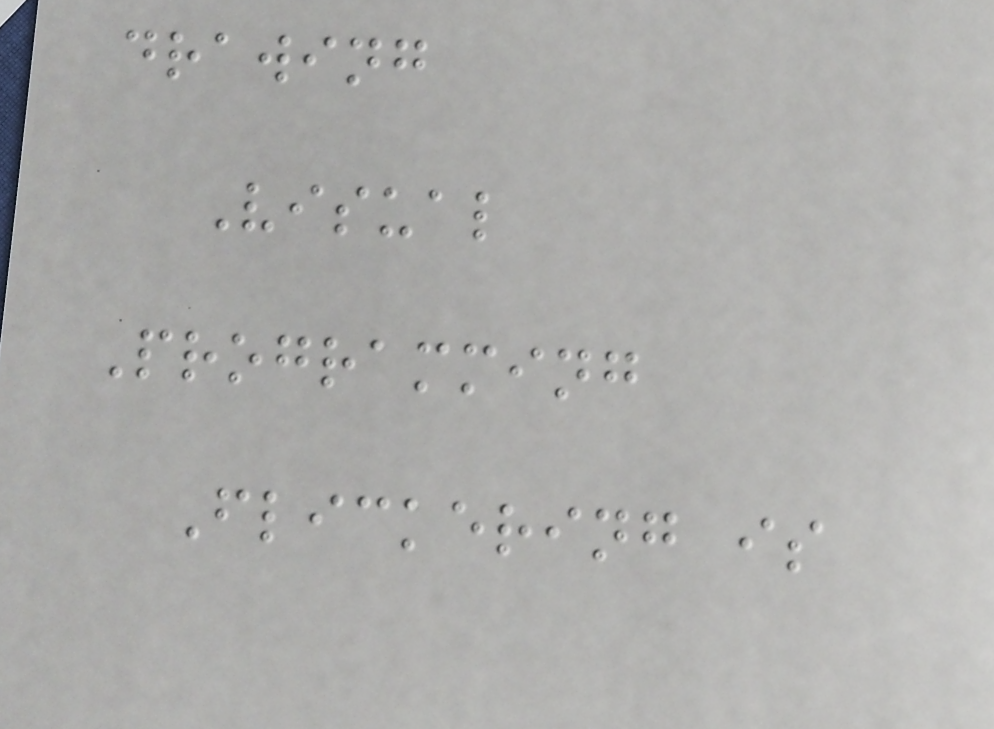drawing
Visual
Programming
Flickering is
